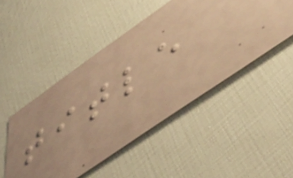title
